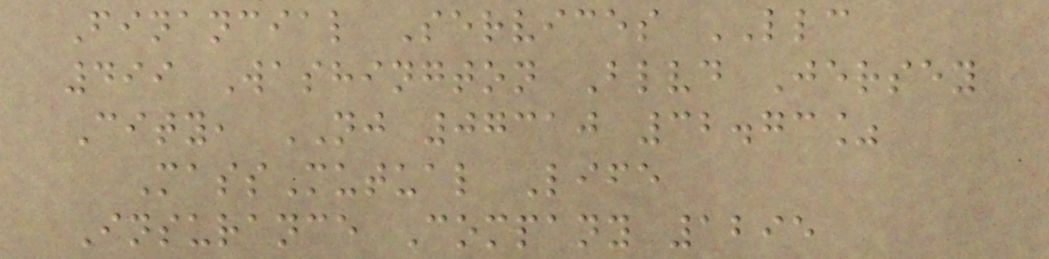Financial Services LLC
499 Washington Blvd Jersey
City, NJ 07310 32.73%
MassMutual Life
Insurance Company 1295
